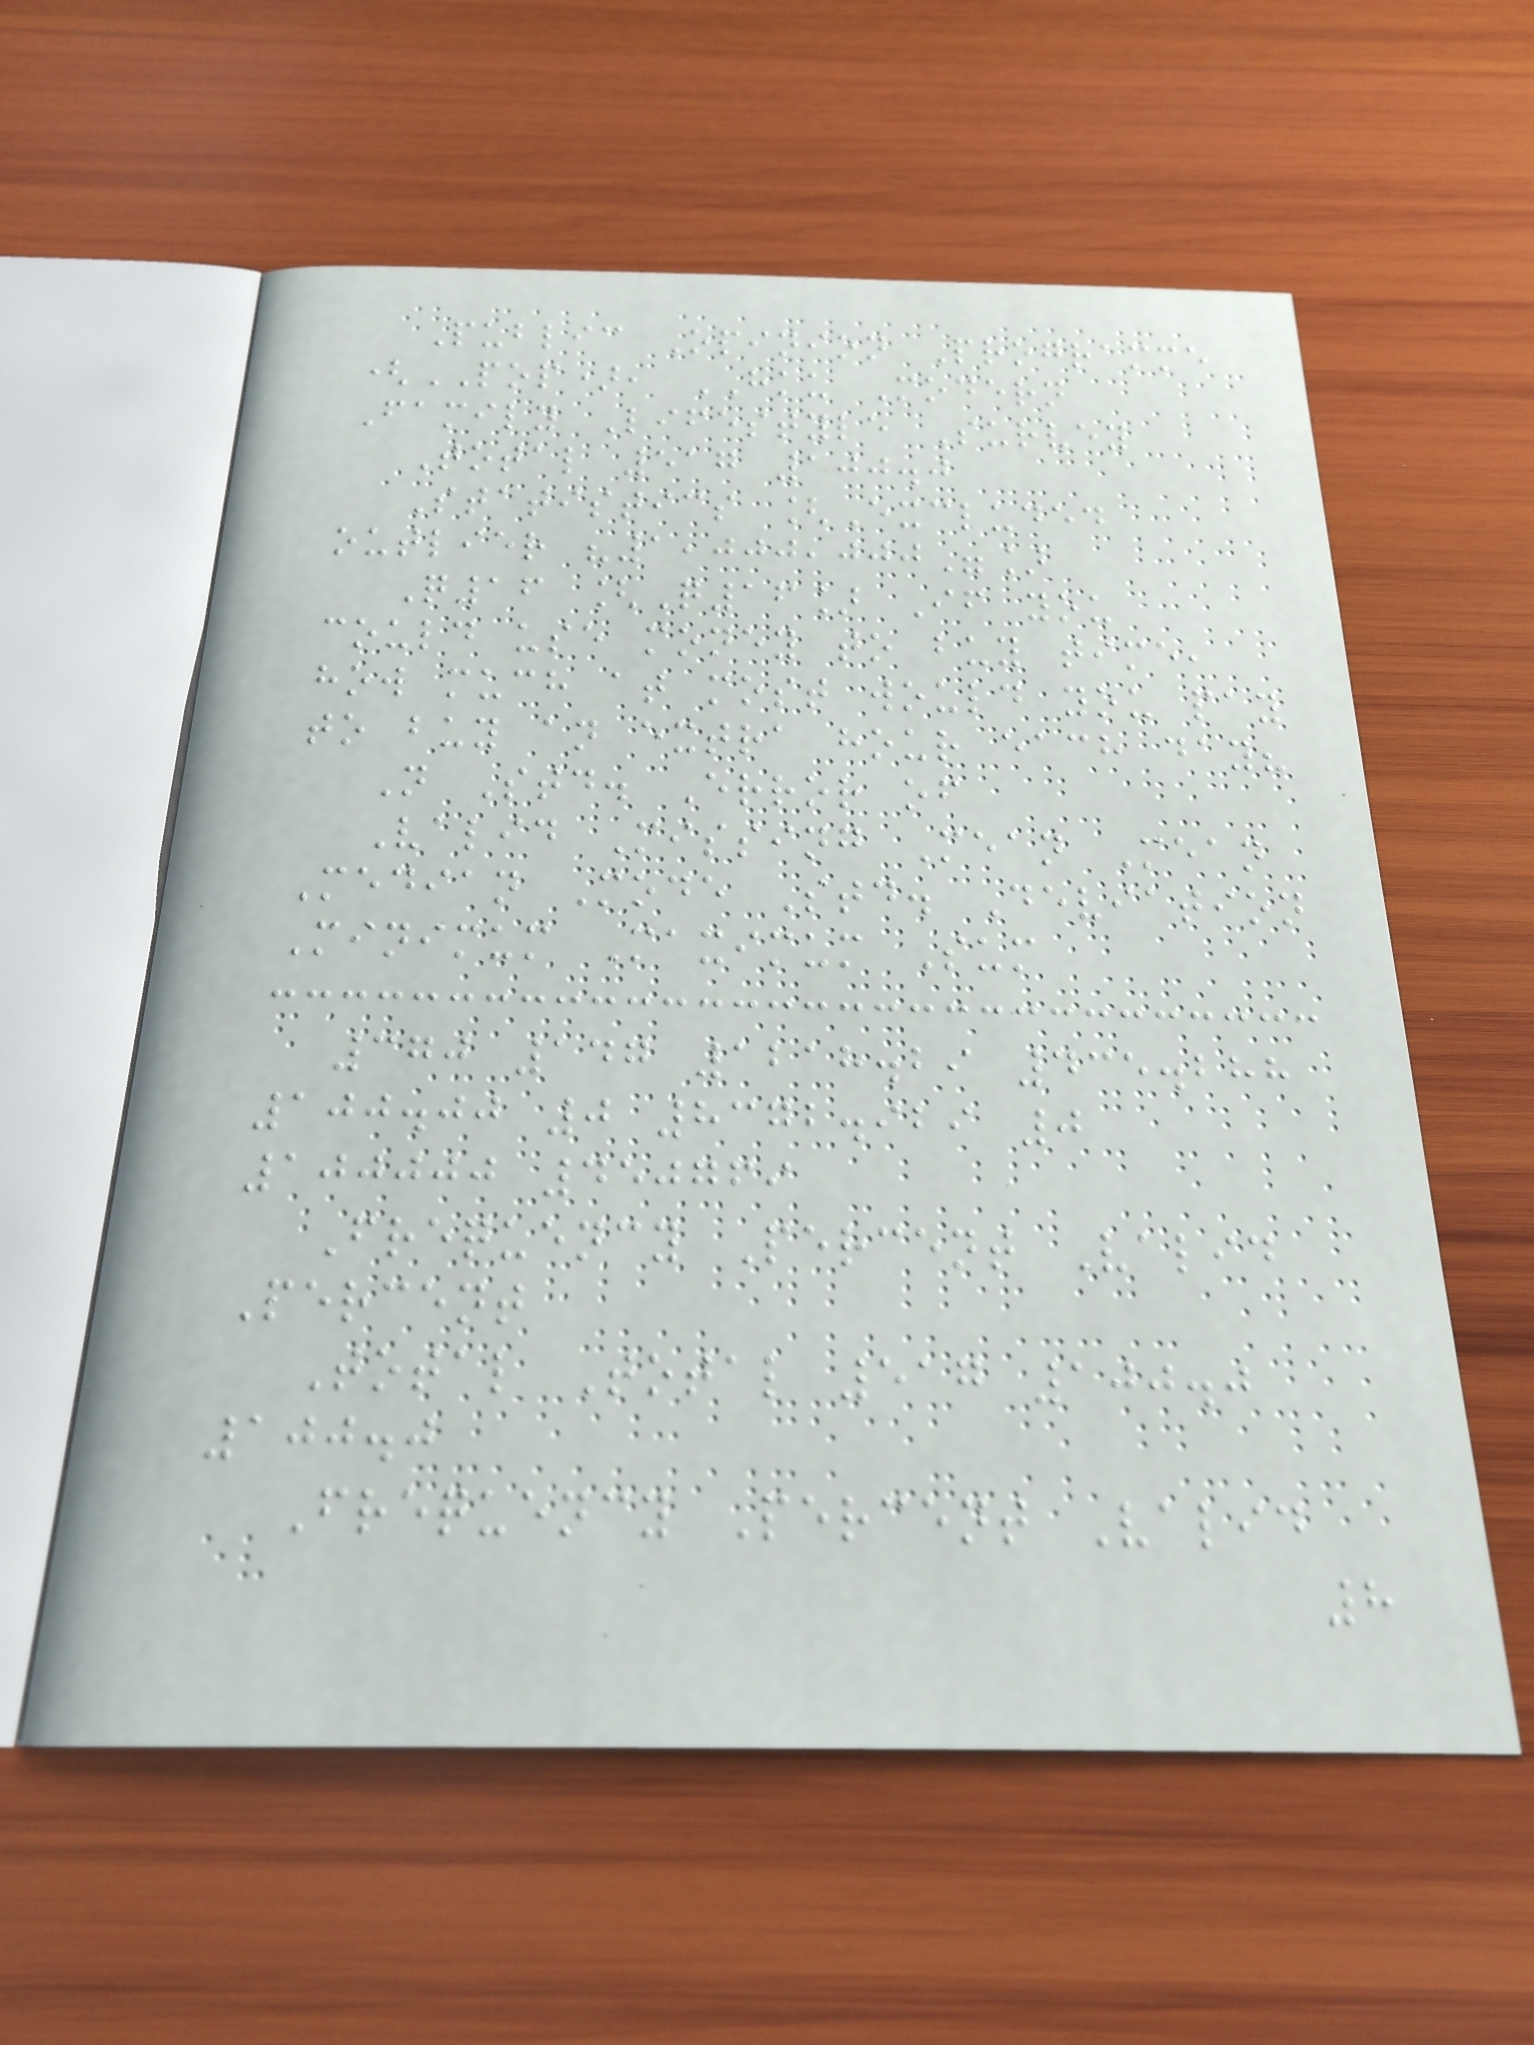Public Opinion Programme
(POP), HKU Modern
Family Lifestyle Survey
Total 517 100.0
Statistics [Excluded
outlier "1,000,000"]
Q16 [Q16] If you
could use money to buy time,
how much at most would you pay
to buy an extra hour each day?
N Std. Error of
Valid Missing Mean Mean
Median Mode Std. Deviation
Minimum Maximum Sum
370 147 1218.29 435.288
100.00 0 8372.929 0
100000 450769
Frequency Percent Valid
Percent
Total Total 517 100.0
100.0
Frequency Percent Valid
8
